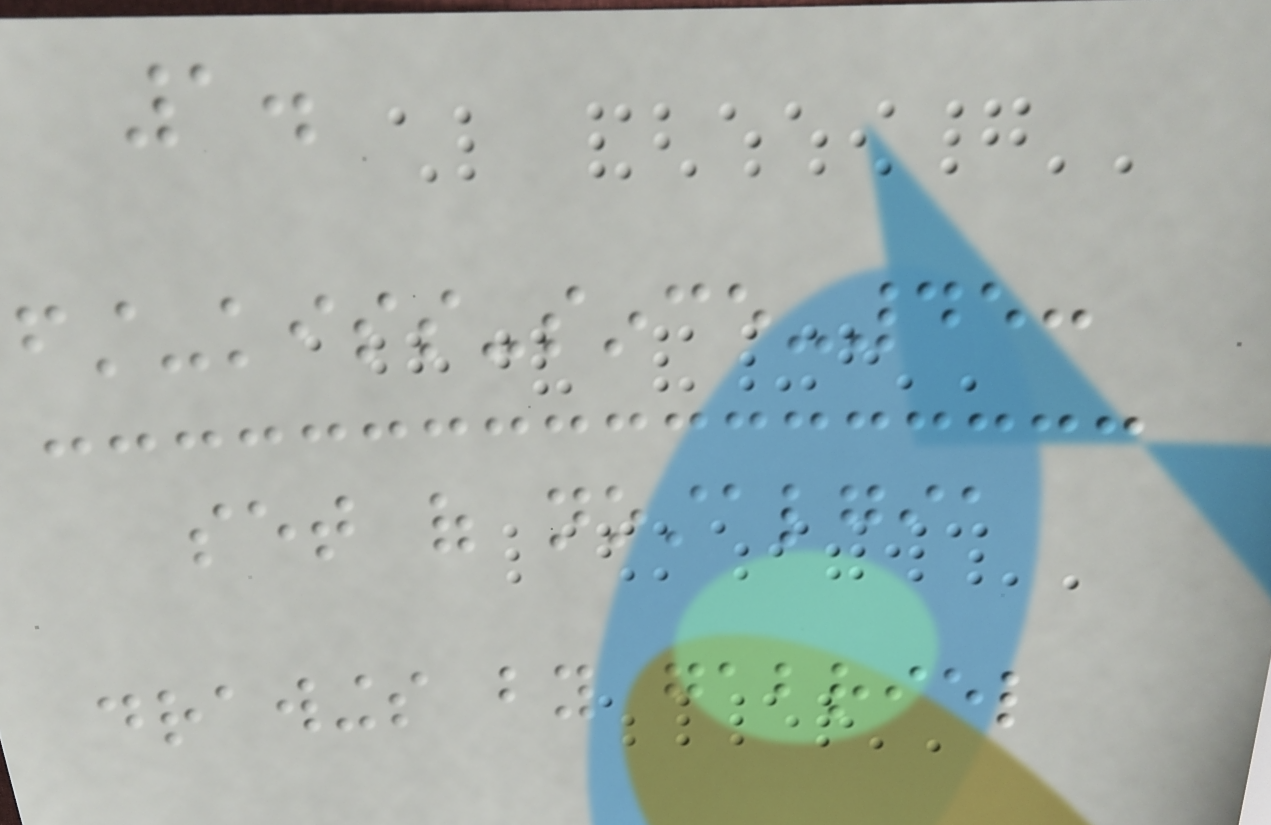1.
first-kiss-since-45:
set of nostalgia
drawings by gabriel
